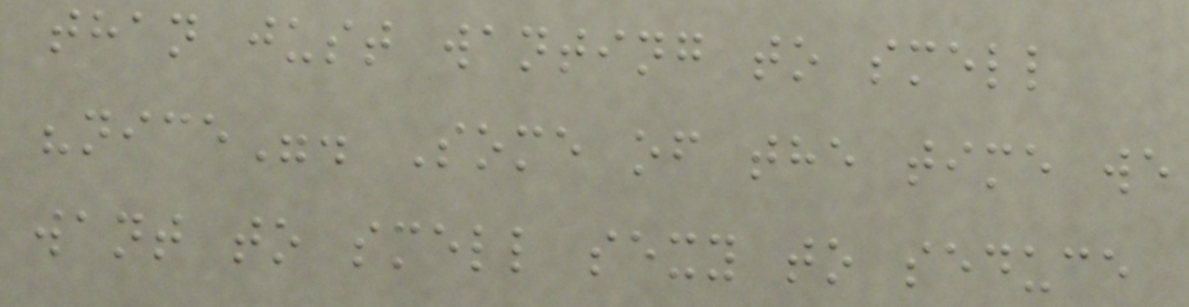than just wanting to smell
"nice". Some of the time we
want to smell sexy to seduce
